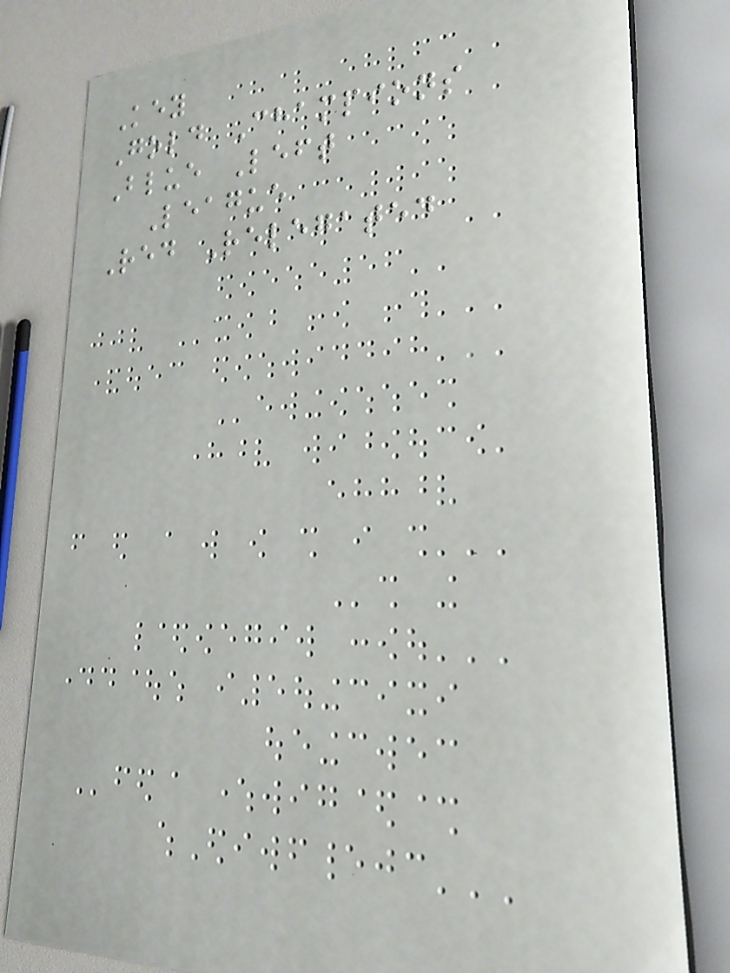Key
Gold Champions
Blue Left
League
Red Relegated
